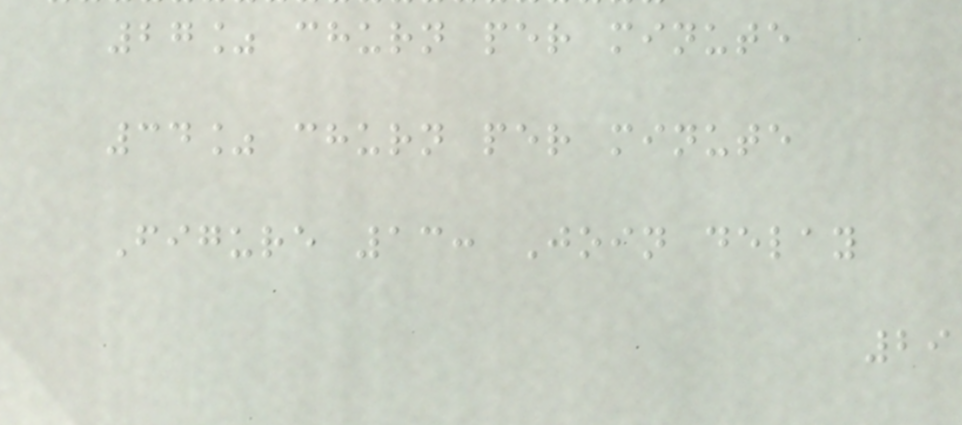27% churn per minute
34% churn per minute
Figure 13: Join delay
29
